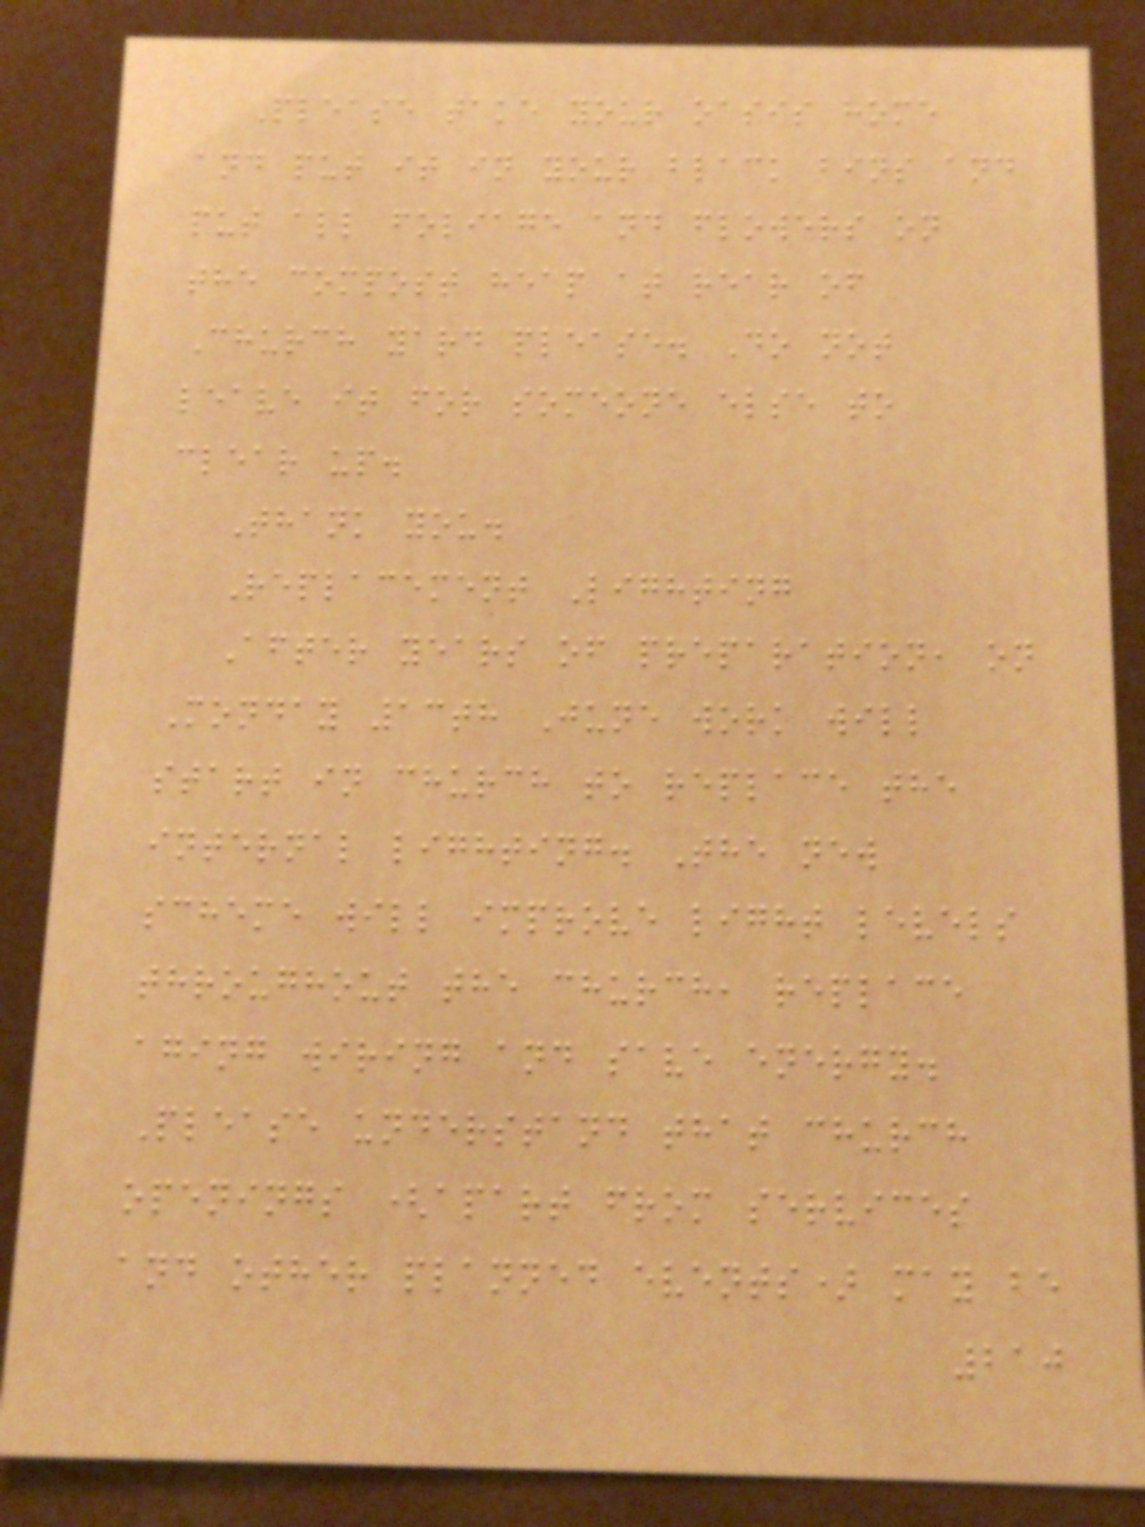Please take your oasis home
and put it in your black bins and
put all foliage and flowers on
the compost heap at rear of
Church yard please. Do not
leave it for someone else to
clear up.
Thank you.
Replacement Lighting
After years of preparation, on
Monday 13th June work will
start in church to replace the
internal lighting. The new
scheme will improve light levels
throughout the church, replace
aging wiring and save energy.
Please understand that church
openings (apart from services
and other planned events) may be
210
